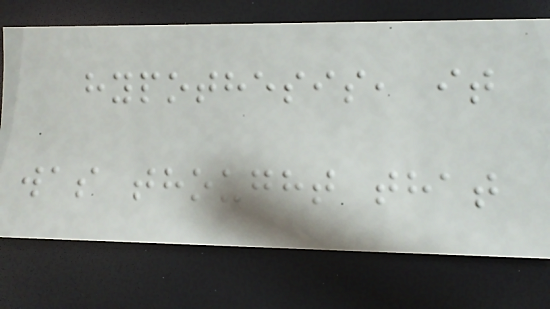hypothesis, it
was thought that
